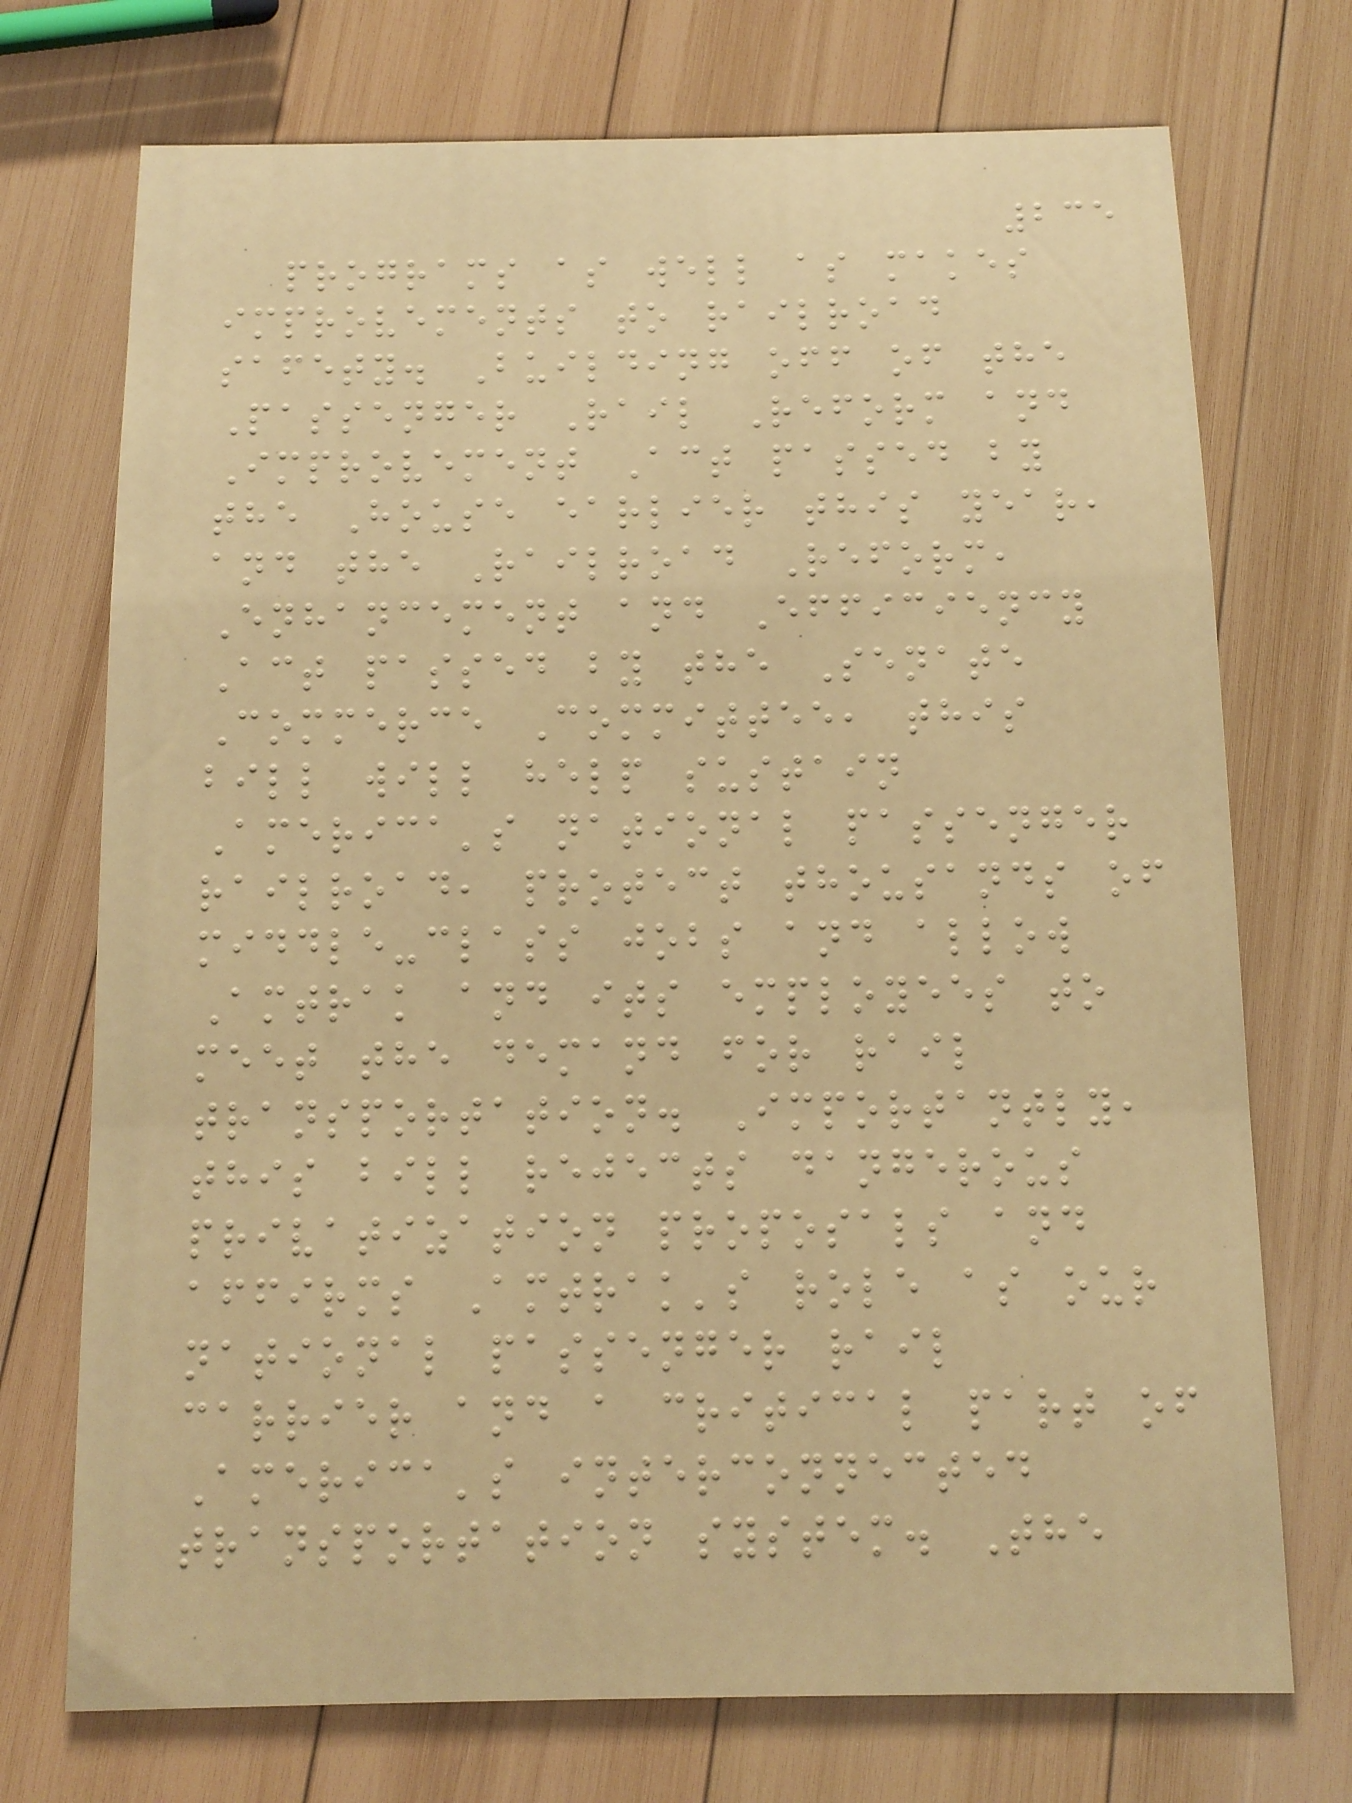235
programs as well as makes
improvements to railroad
safety. Building off of the
Passenger Rail Reform and
Improvement Act passed by
the House earlier this year,
and the Railroad Reform,
Enhancement and Efficiency
Act passed by the Senate
Commerce Committee, this
bill will help sustain
America's national passenger
railroad, protect thousands of
middle-class jobs and allow
Amtrak and its employees to
meet the demand for rail
transportation. Importantly,
this bill rejects dangerous
privatization proposals and
affirms Amtrak's role as our
national passenger rail
carrier and a critical part of
America's interconnected
transportation system. The
